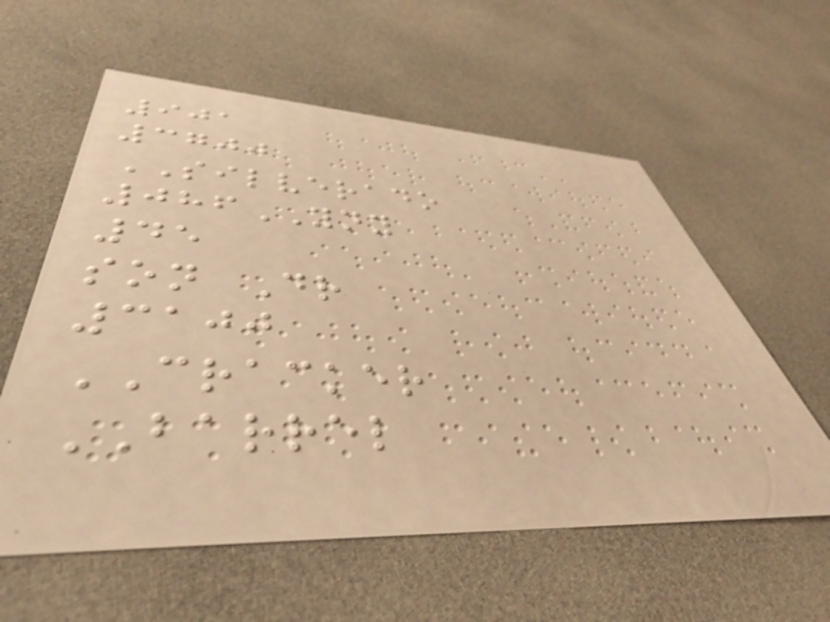901
3700
SILVERADO
086YNY
45
son Dr
3100
CRACKER
BARREL
